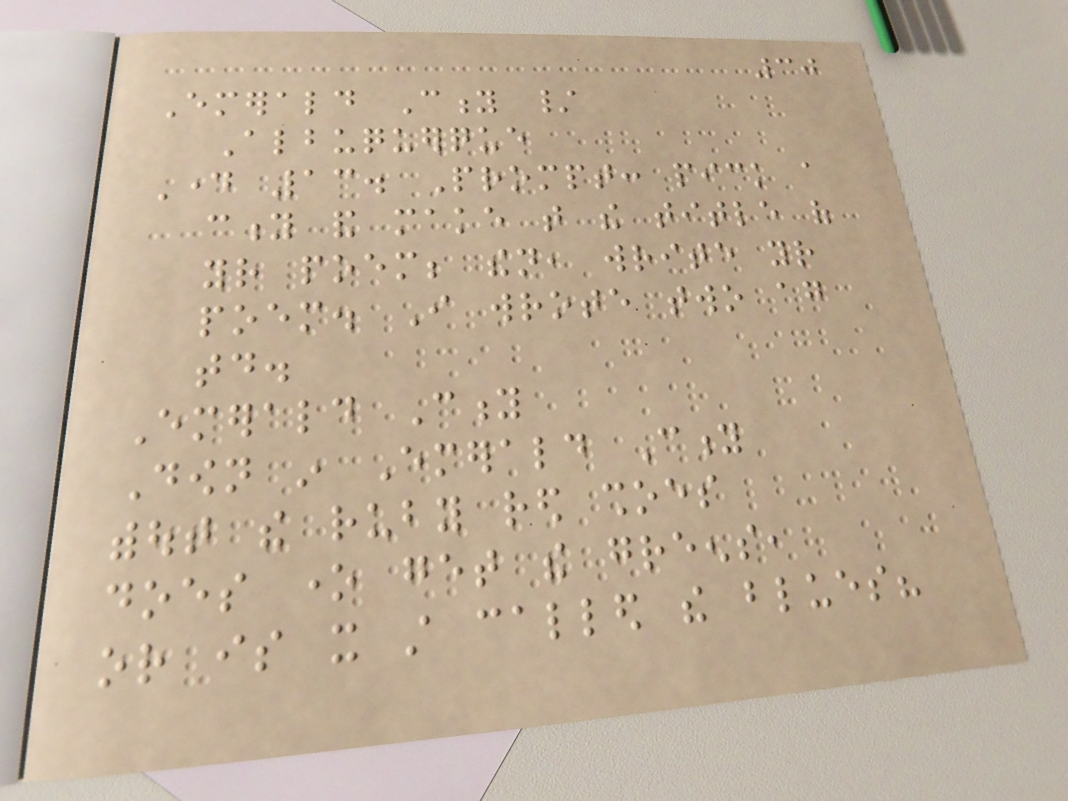30
Emerald City /
Albuquerque
Day 13. Prompt: pick a
city and make that the title of
your poem; then, write your
poem. I wrote two again
today.
Emerald City
Down in Emerald City
without the ruby red shoes
does one get the greens,
or is it still called the blues?
